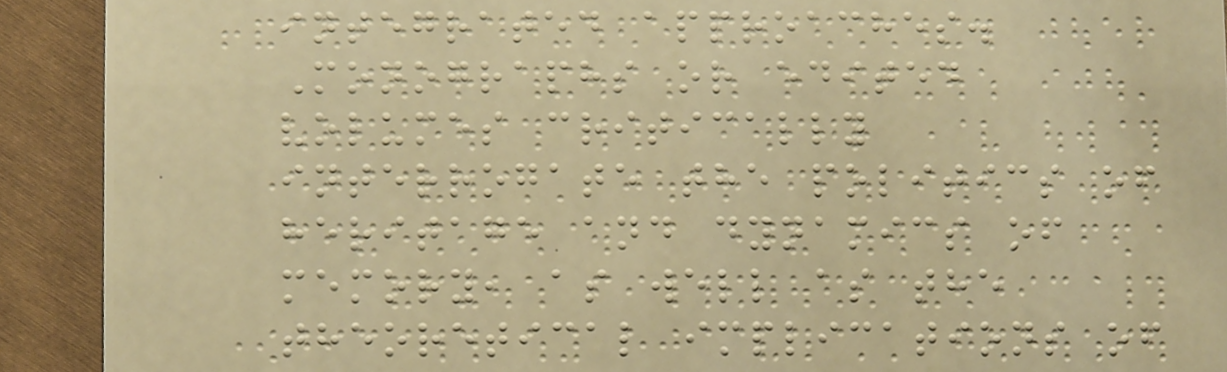integrated approaches.
Monographs or edited
volumes critically
interrogate the politics of
heritage and dynamics of
memory, as well as the
theoretical implications of
